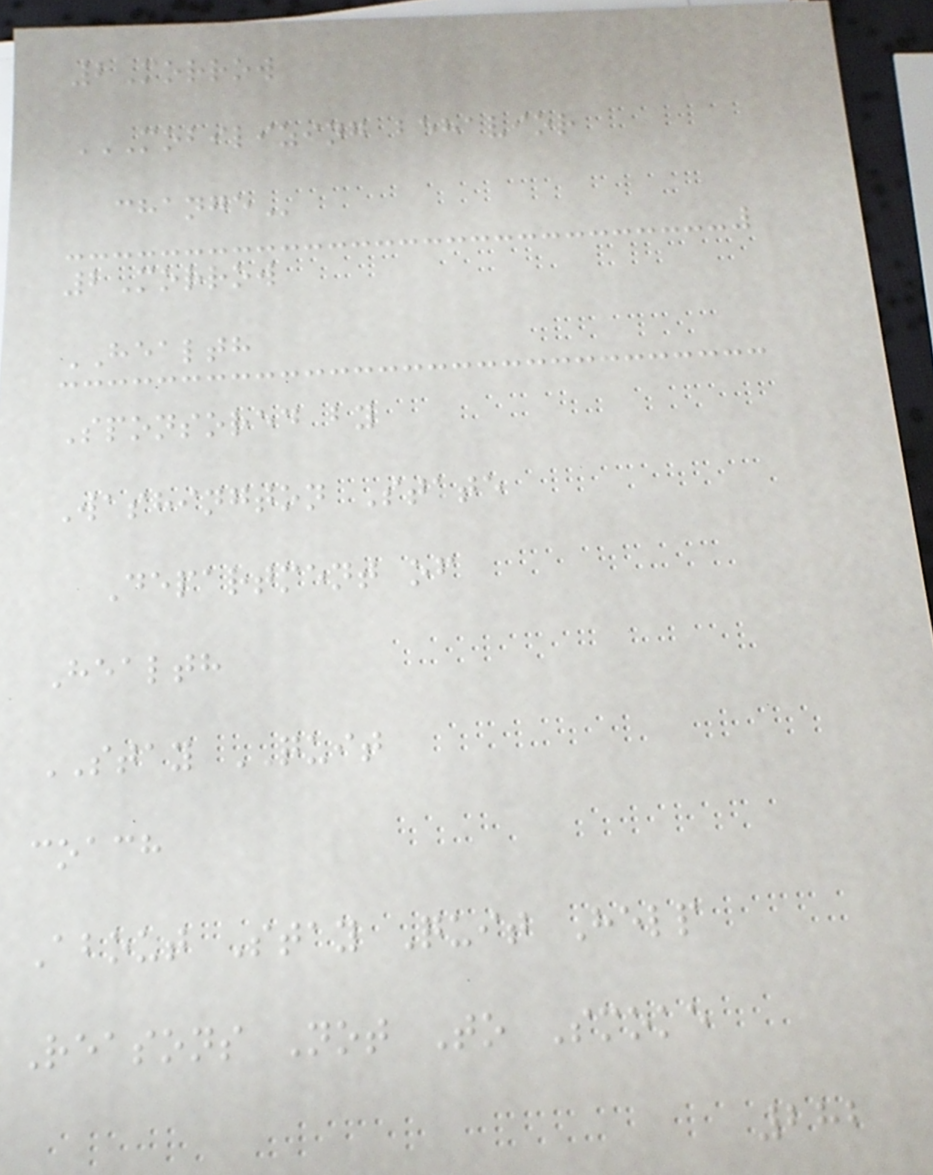2Morrow
MOBILIZING BEHAVIOR
CHANGE
2Morrow
HEALTH
Sponsored by
Washington State
Department of
Health
STAY QUIT
coach
About Stay Quit Help
Reasons Not To Smoke
282
